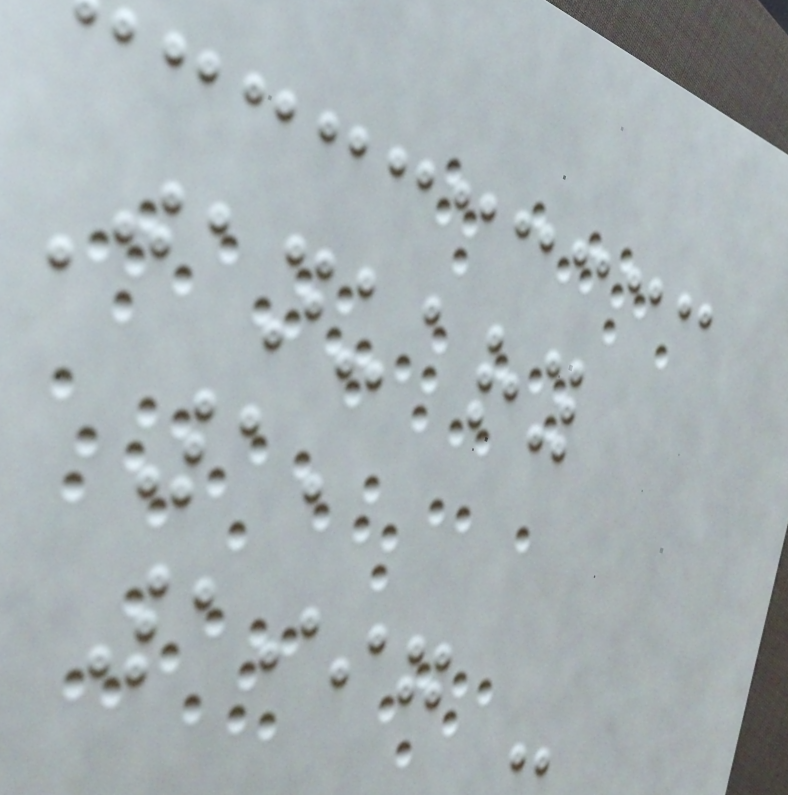January
1,
1997 -
